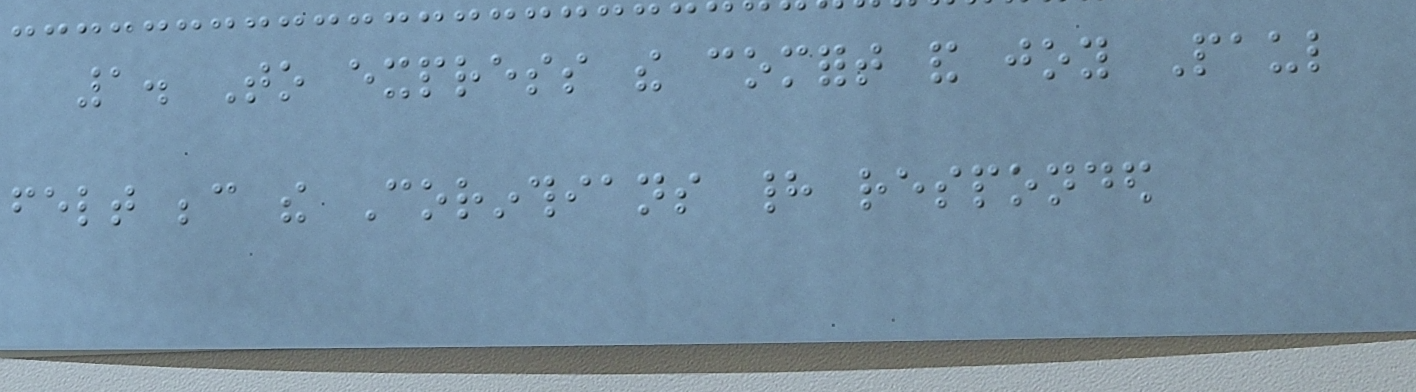1. To express the comfort and joy Paul
felt because the Corinthians had responded
